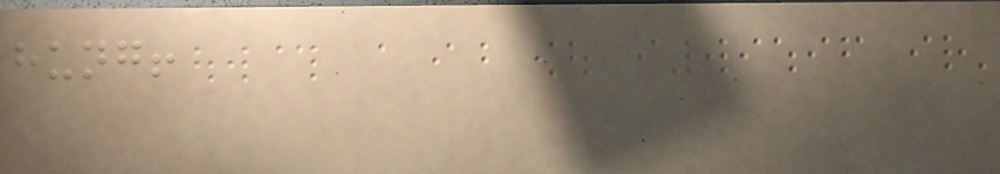hung!
